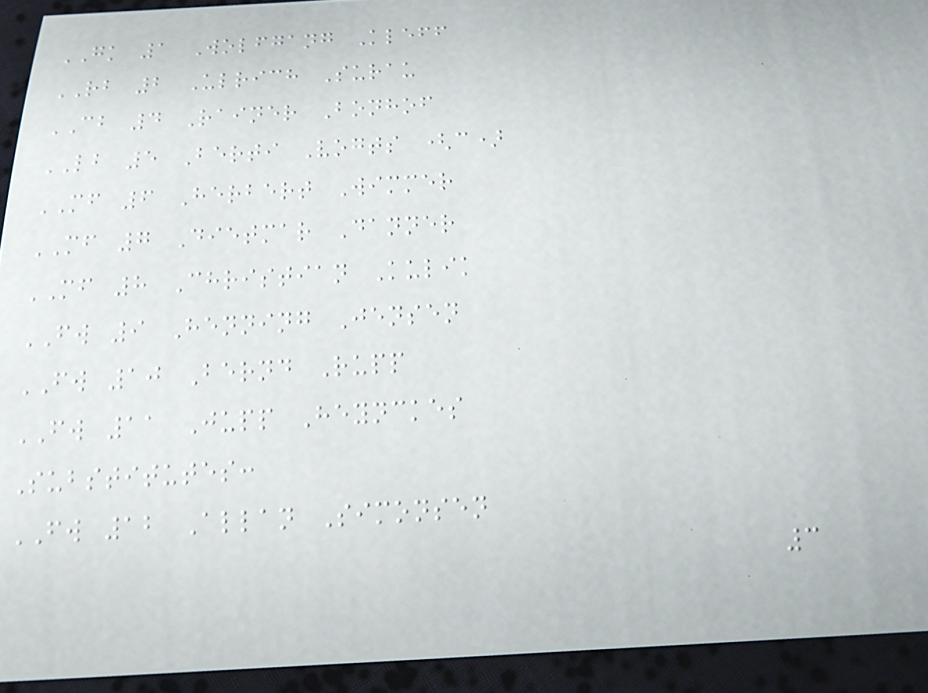GK 1 Wolfgang Kleff
RB 2 Ulrich Surau
CB 4 Rainer Bonhof
LB 5 Berti Vogts (c)
MF 6 Herbert Wimmer
MF 7 Dietmar Danner
MF 8 Christian Kulik
FW 9 Henning Jensen
FW 10 Bernd Rupp
FW 11 Jupp Heynckes
Substitutes:
FW 12 Allan Simonsen
3
